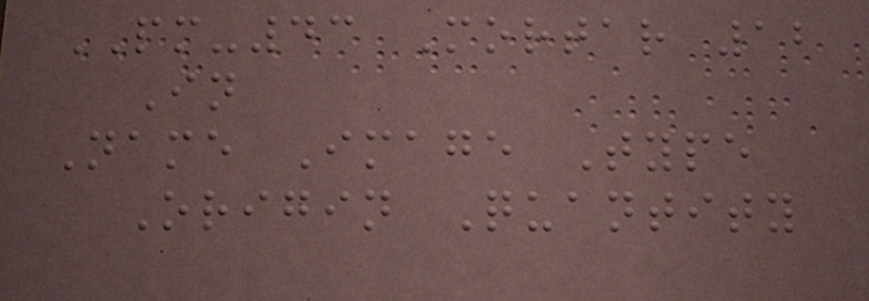PM-43 Mortar 12
In
Name Image Type
Origin Quantity
